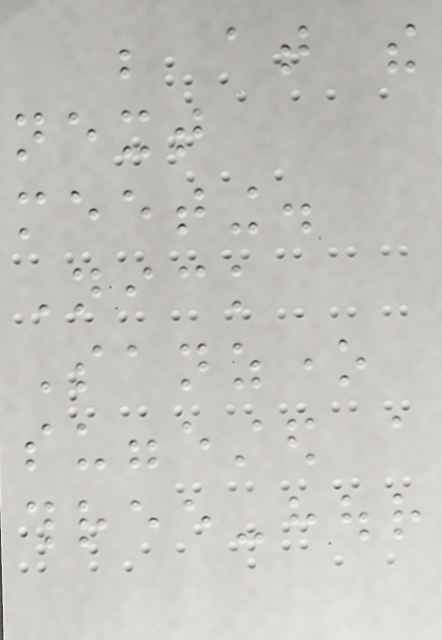be at the
next
meeting.
Nick
Sanzone
suggested a
three-hour
